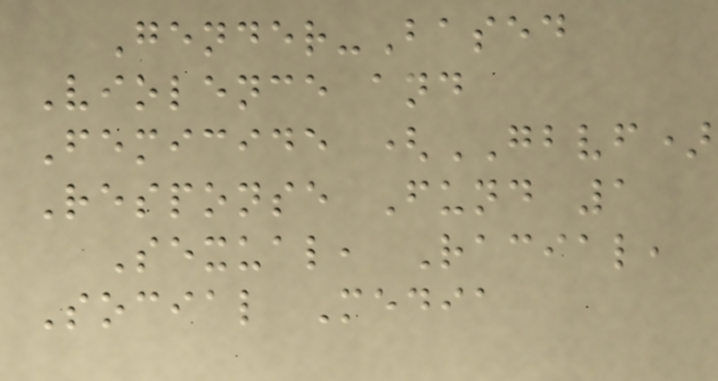Gender-Based
Violence and
Femicide (GBVF)
Response Fund 1
Sexual, Racial,
Social Media
